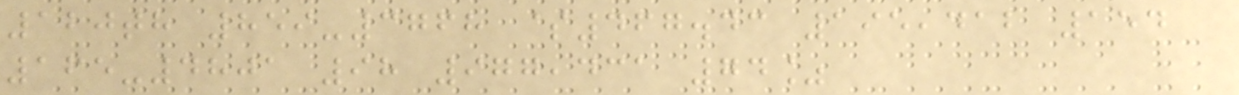120th 859-3768 $467.43 195,412 154
165-4801 98 977,431 74%
